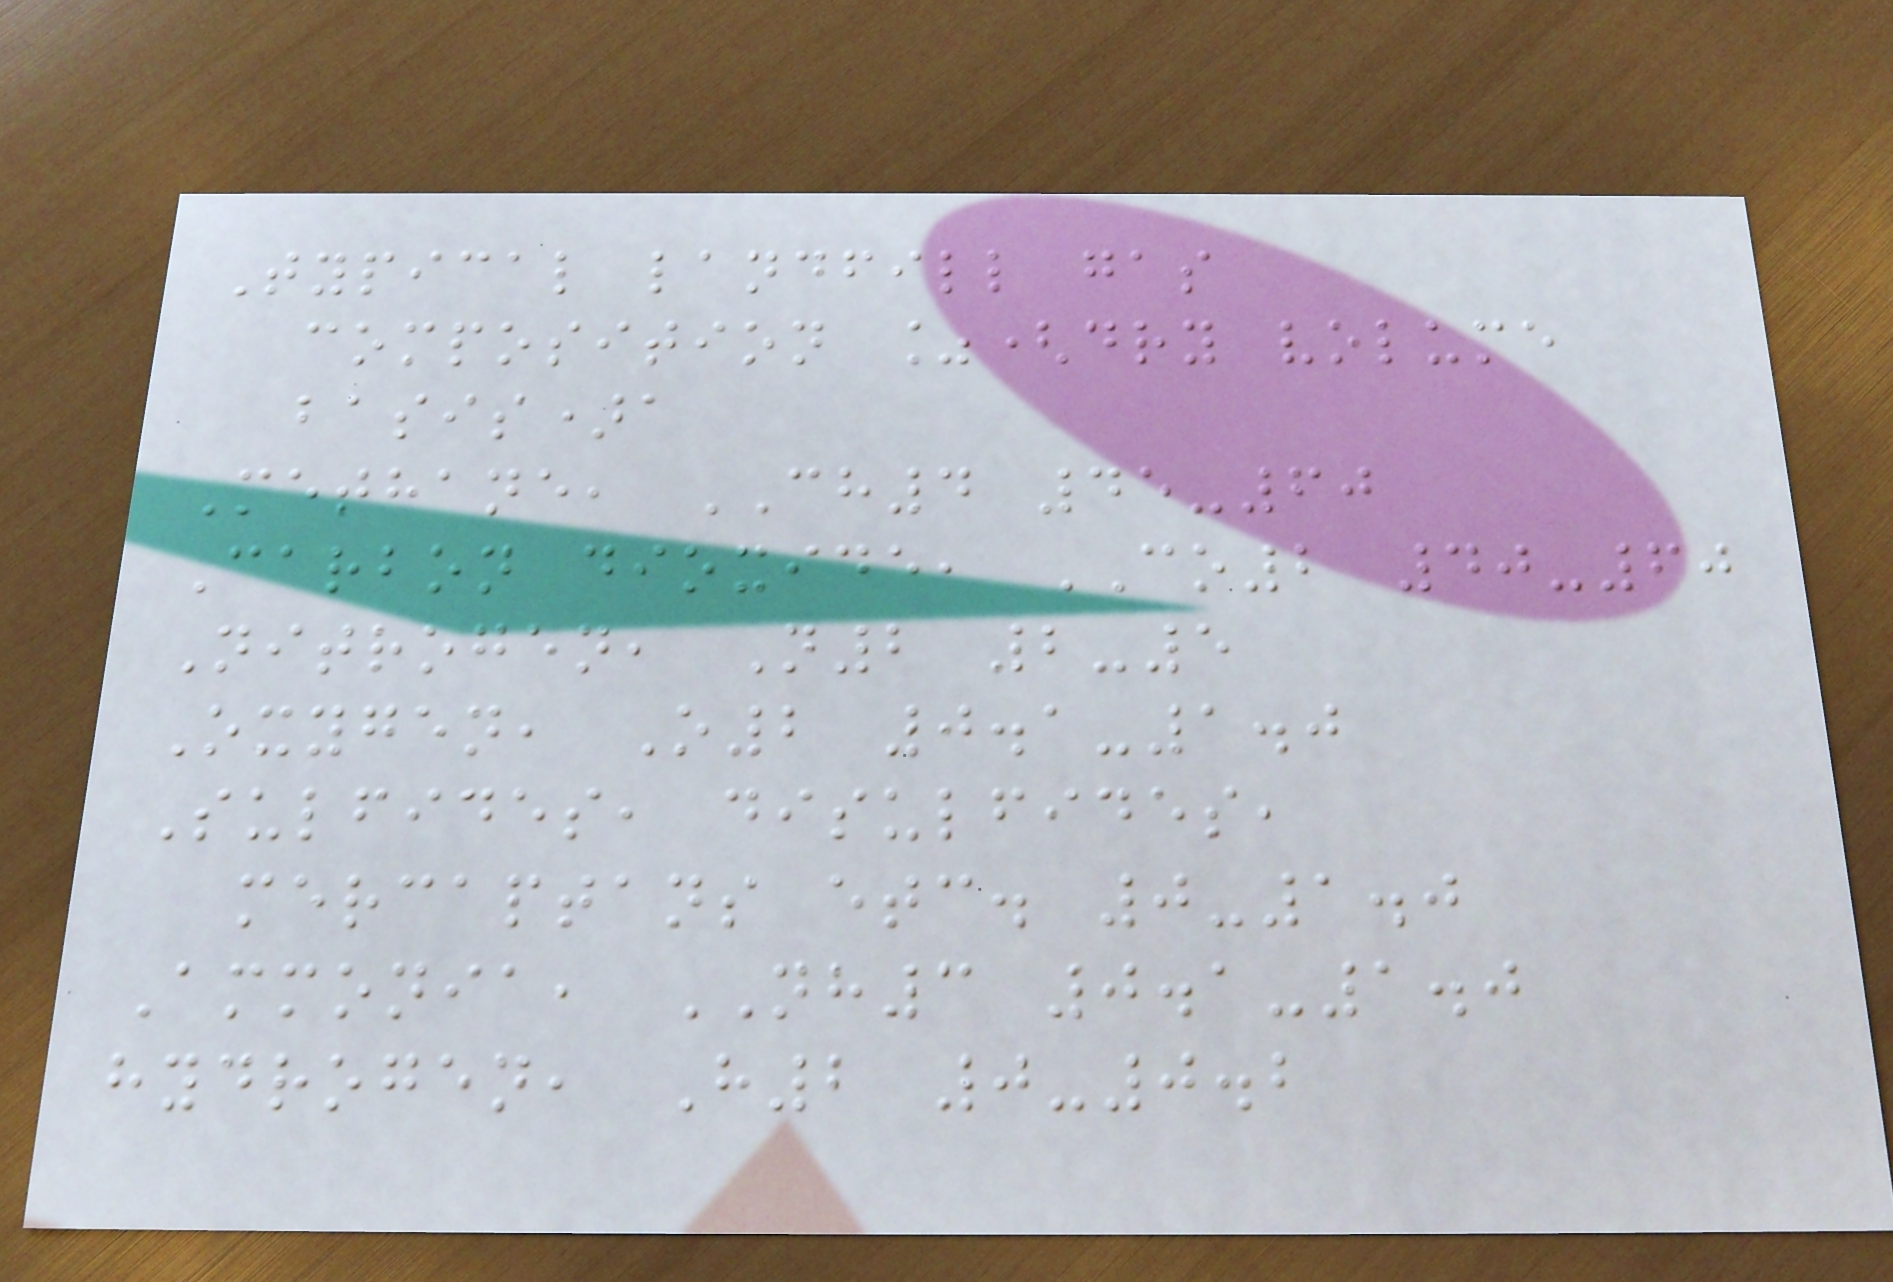Typical landfill gas
composition %(dry volume
basis)a
Methane, CH4 45-60
Carbon dioxide, CO2 40-60
Nitrogen, N2 2-5
Oxygen, O2 0.1-1.0
Sulfides, disulfides,
mercaptans etc. 0-1.0
Ammonia, NH3 0.1-1.0
hydrogen, H2 0-0.2
